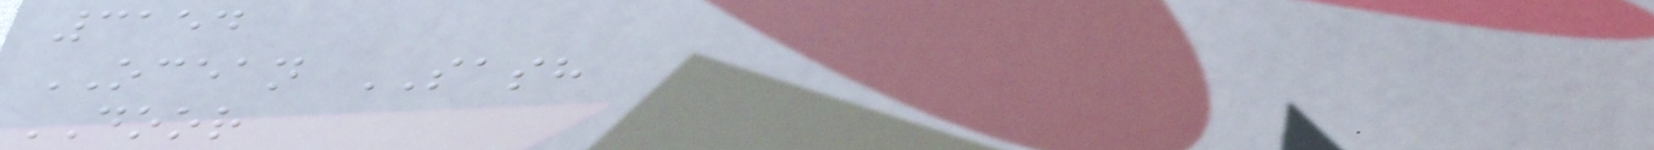3154
OCEAN SASH
DOOR
